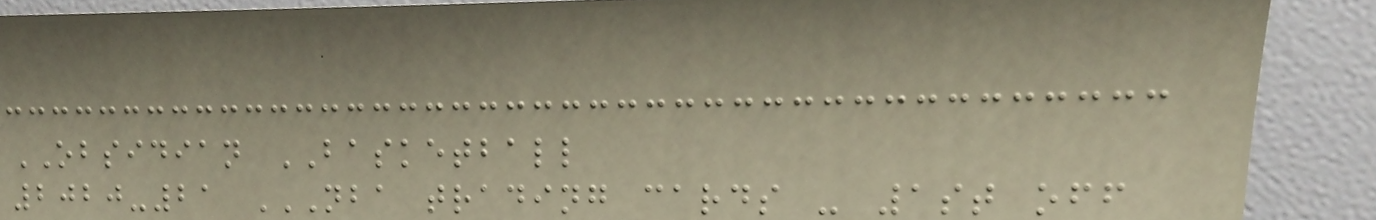OBSIDIAN BASKETBALL
2020-21 NBA TRADING CARDS - 1ST OFF
